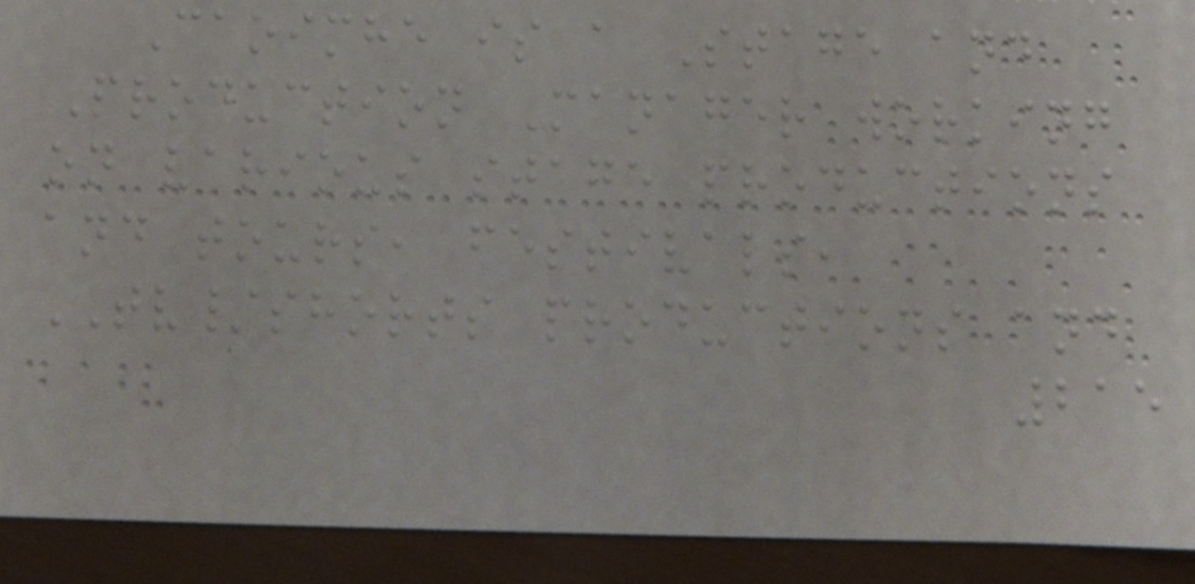Caoimhe is a Stage and
Production Manager working
on various stage productions
and tours, festivals,
TV/shorts productions and
215
